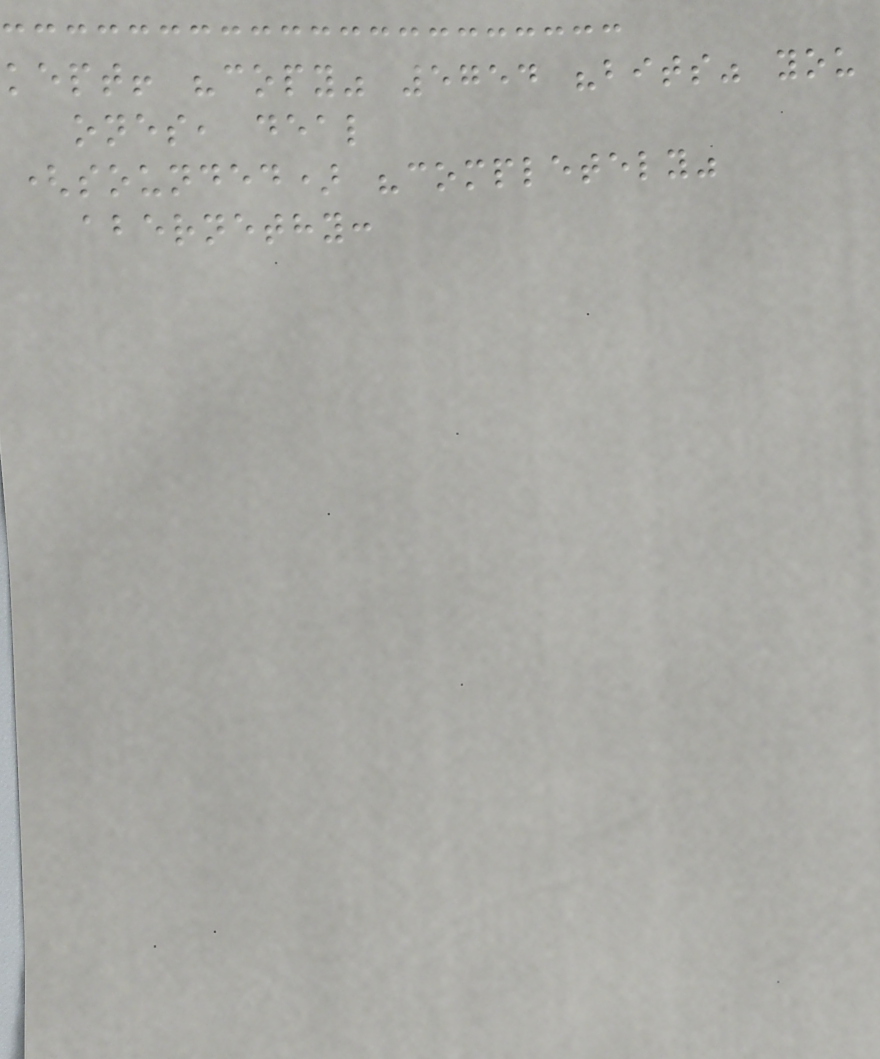kept! "copy" 5754 "bits" you
ones, deal
(sounded) "completely"
abernethy:
